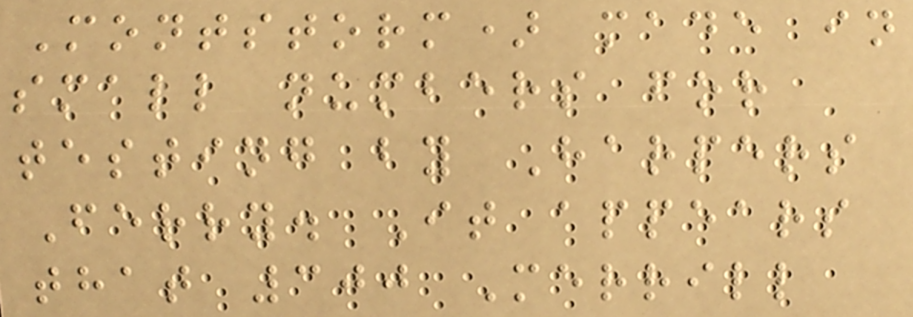Montstorm) made in
small numbers for
testing by Harpers
Ferry. It appears
that 300 Merrill
